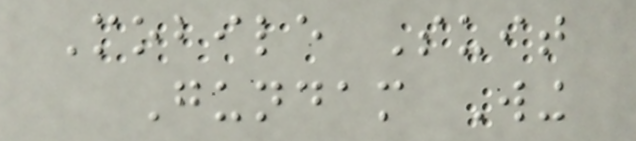Mobile Suit
Gundam Wing
